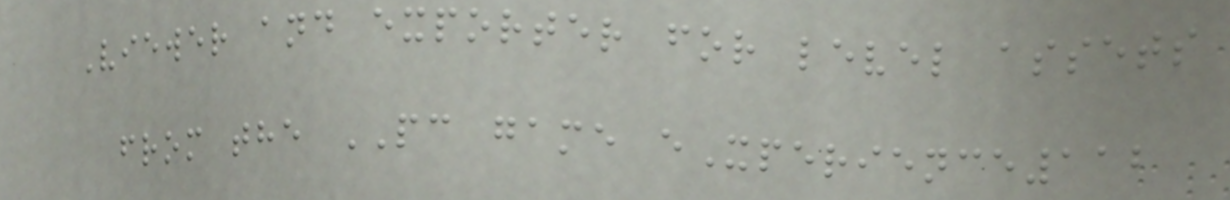Viewer and exporter for level assets
from the PC game eXperience112
